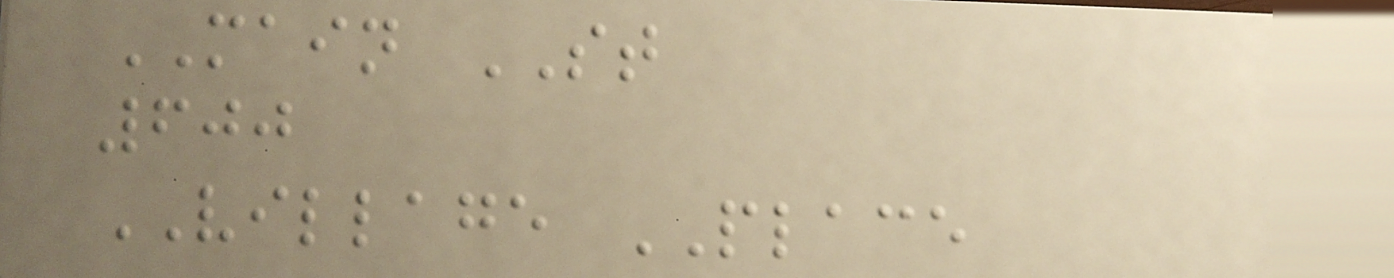MAIN ST
600
VILLAGE PLACE
